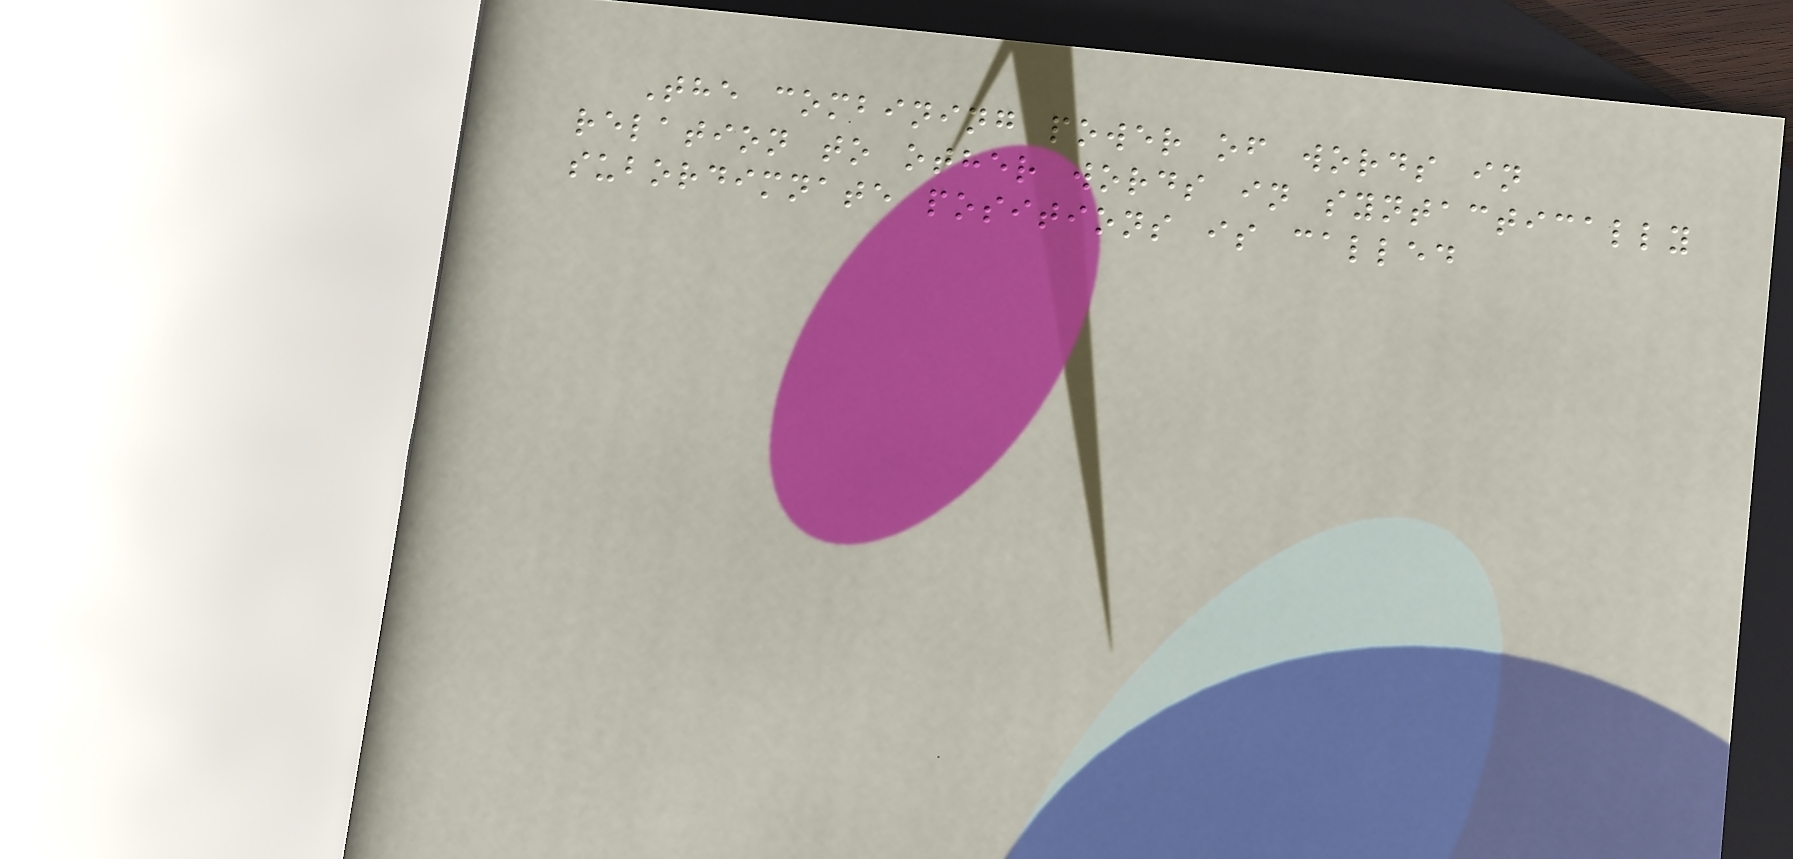The combining power of words in
relation to other words in syntactically
subordimnate positions is called
